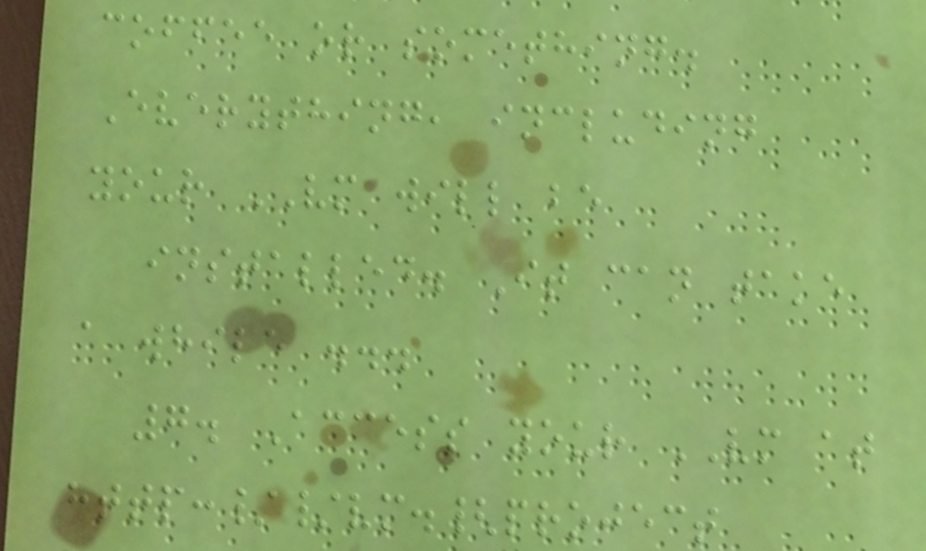coffee or something.
Everything, including
your VM will be
installed. It can take
a while ...
7. Access your VM at
http://vm.{project
